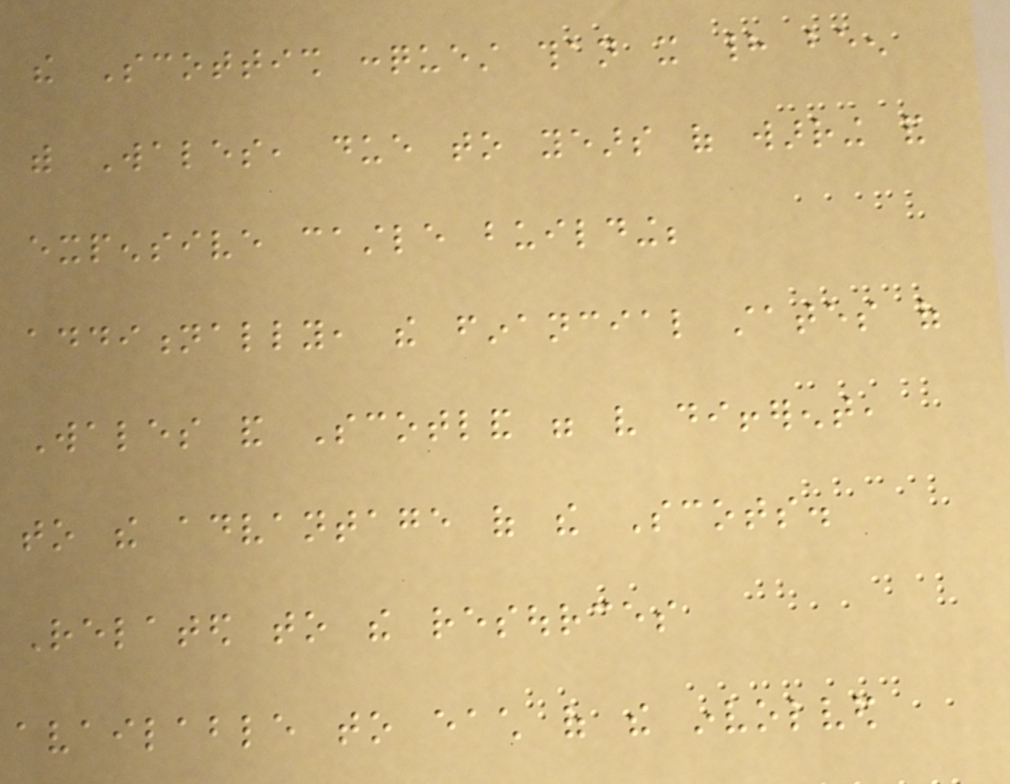the Scottish conquest than it had been
with Wales, due to years of warring and
expensive castle building;
additionally, the financial states of
Wales and Scotland were very different,
to the advantage of the Scots.
Related to the resources
available to each of the involved
